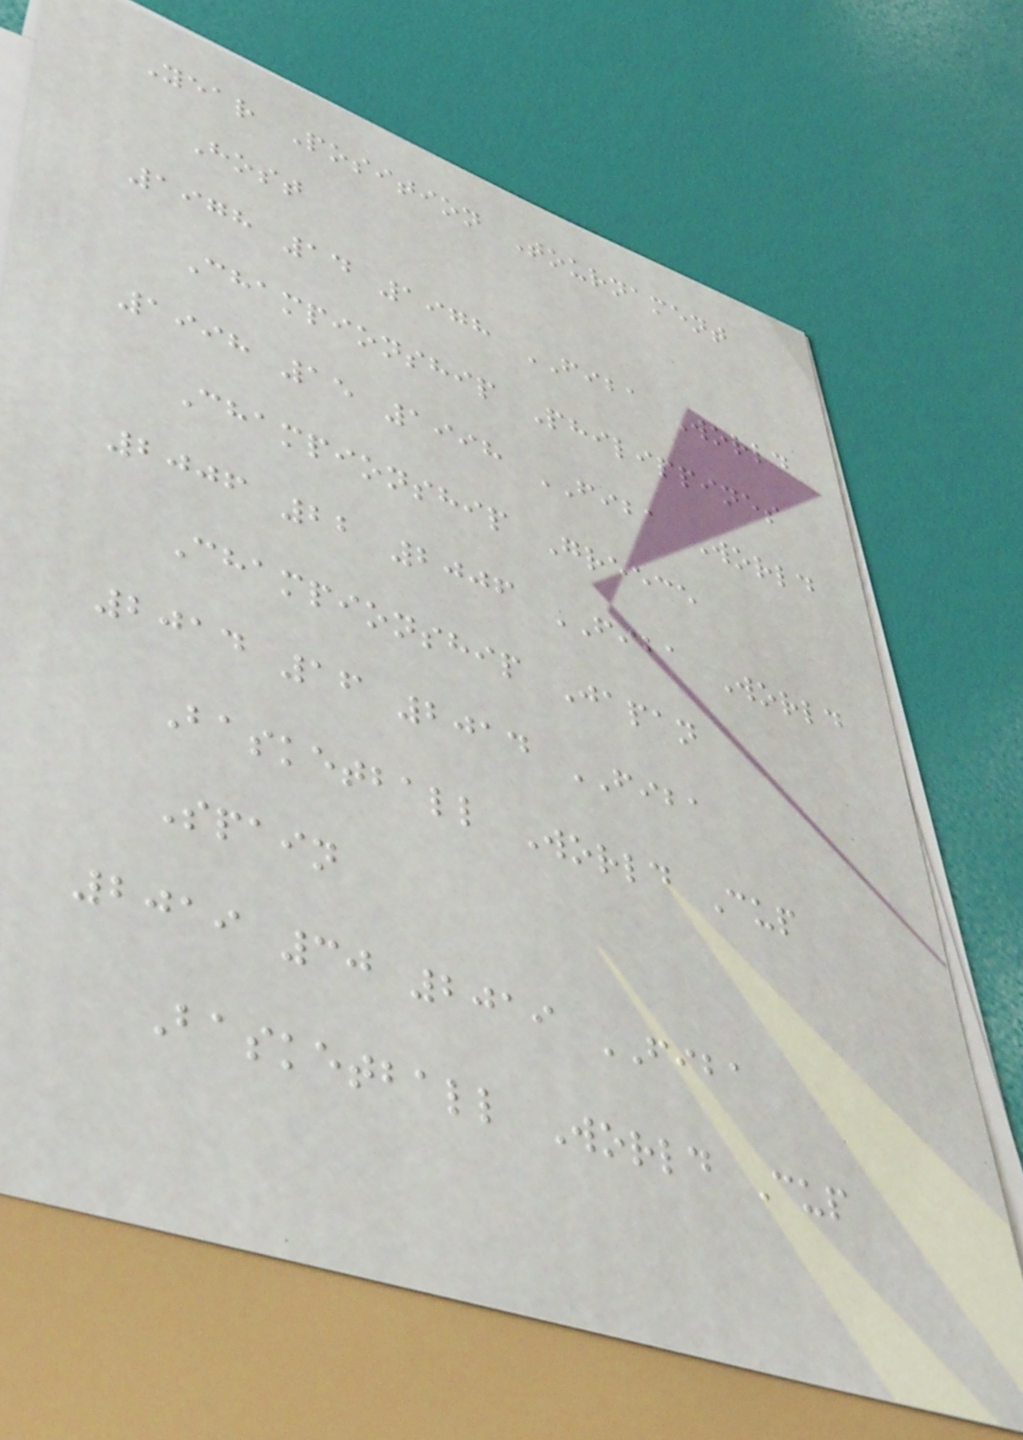Year Position Tournament
Host
1978 14 1978 FIBA World
Championship Philippines
1998 15 1998 FIBA World
Championship Greece
2006 22 2006 FIBA World
Championship Japan
2014 16 2014 FIBA
Basketball World Cup
Spain
2019 30 2019 FIBA
Basketball World Cup
